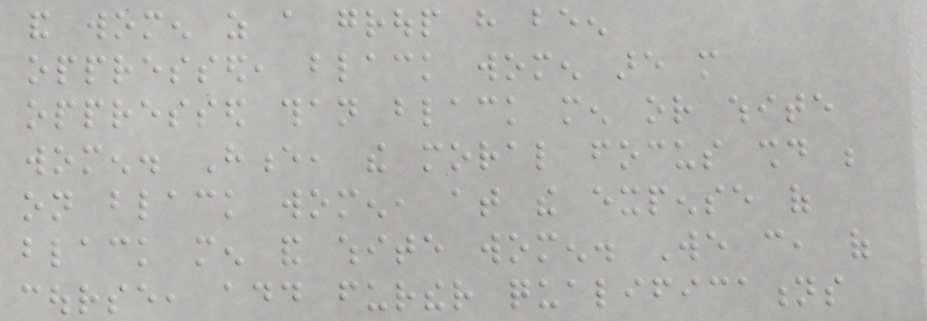and women as a group have been
oppressed, black women are more
oppressed than black men or white
women. Hence, the moral focus should be
on black women, at the expense of
black men and white women. We can, of
course, add further qualifications
